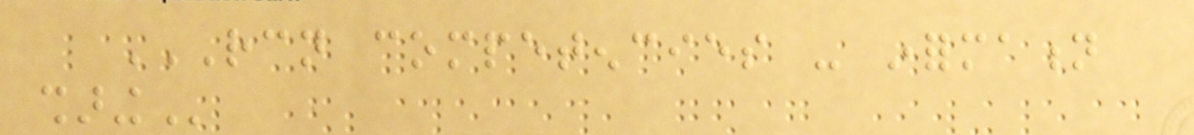RCN COMPETENCIES - INFORMATION
SHARING
